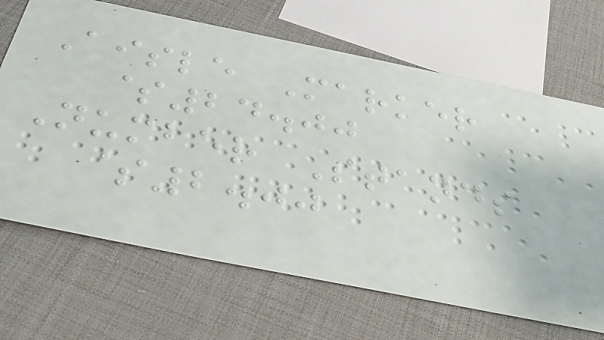Aisle Marker
$24.00
Number Stands
$2.00
